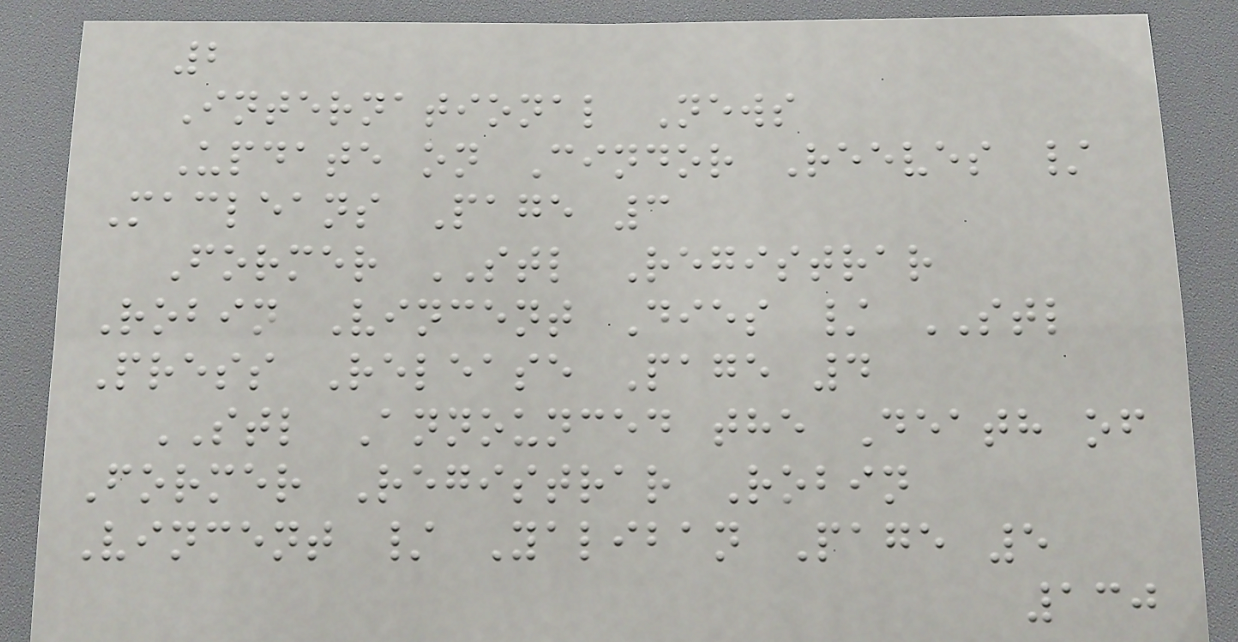2
International News
Update on Cindor Reeves /
Macleans Page 3
Former STL Registrar
Robin Vincent Dies / STL
Press Release Page 4
STL Announced the Death of
Former Registrar Robin
Vincent / Yaliban Page 5
130
